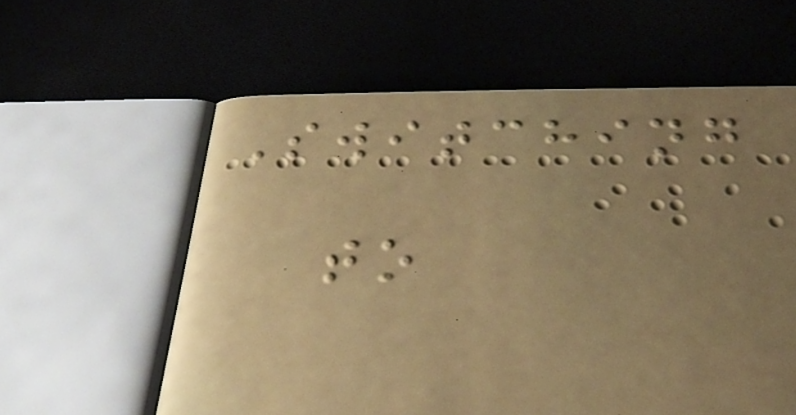Switching
to
